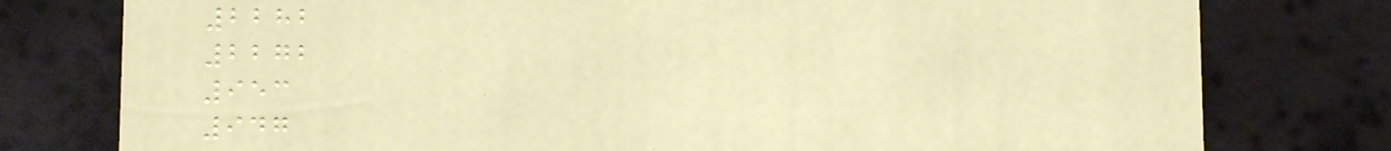2282
2272
953
947
